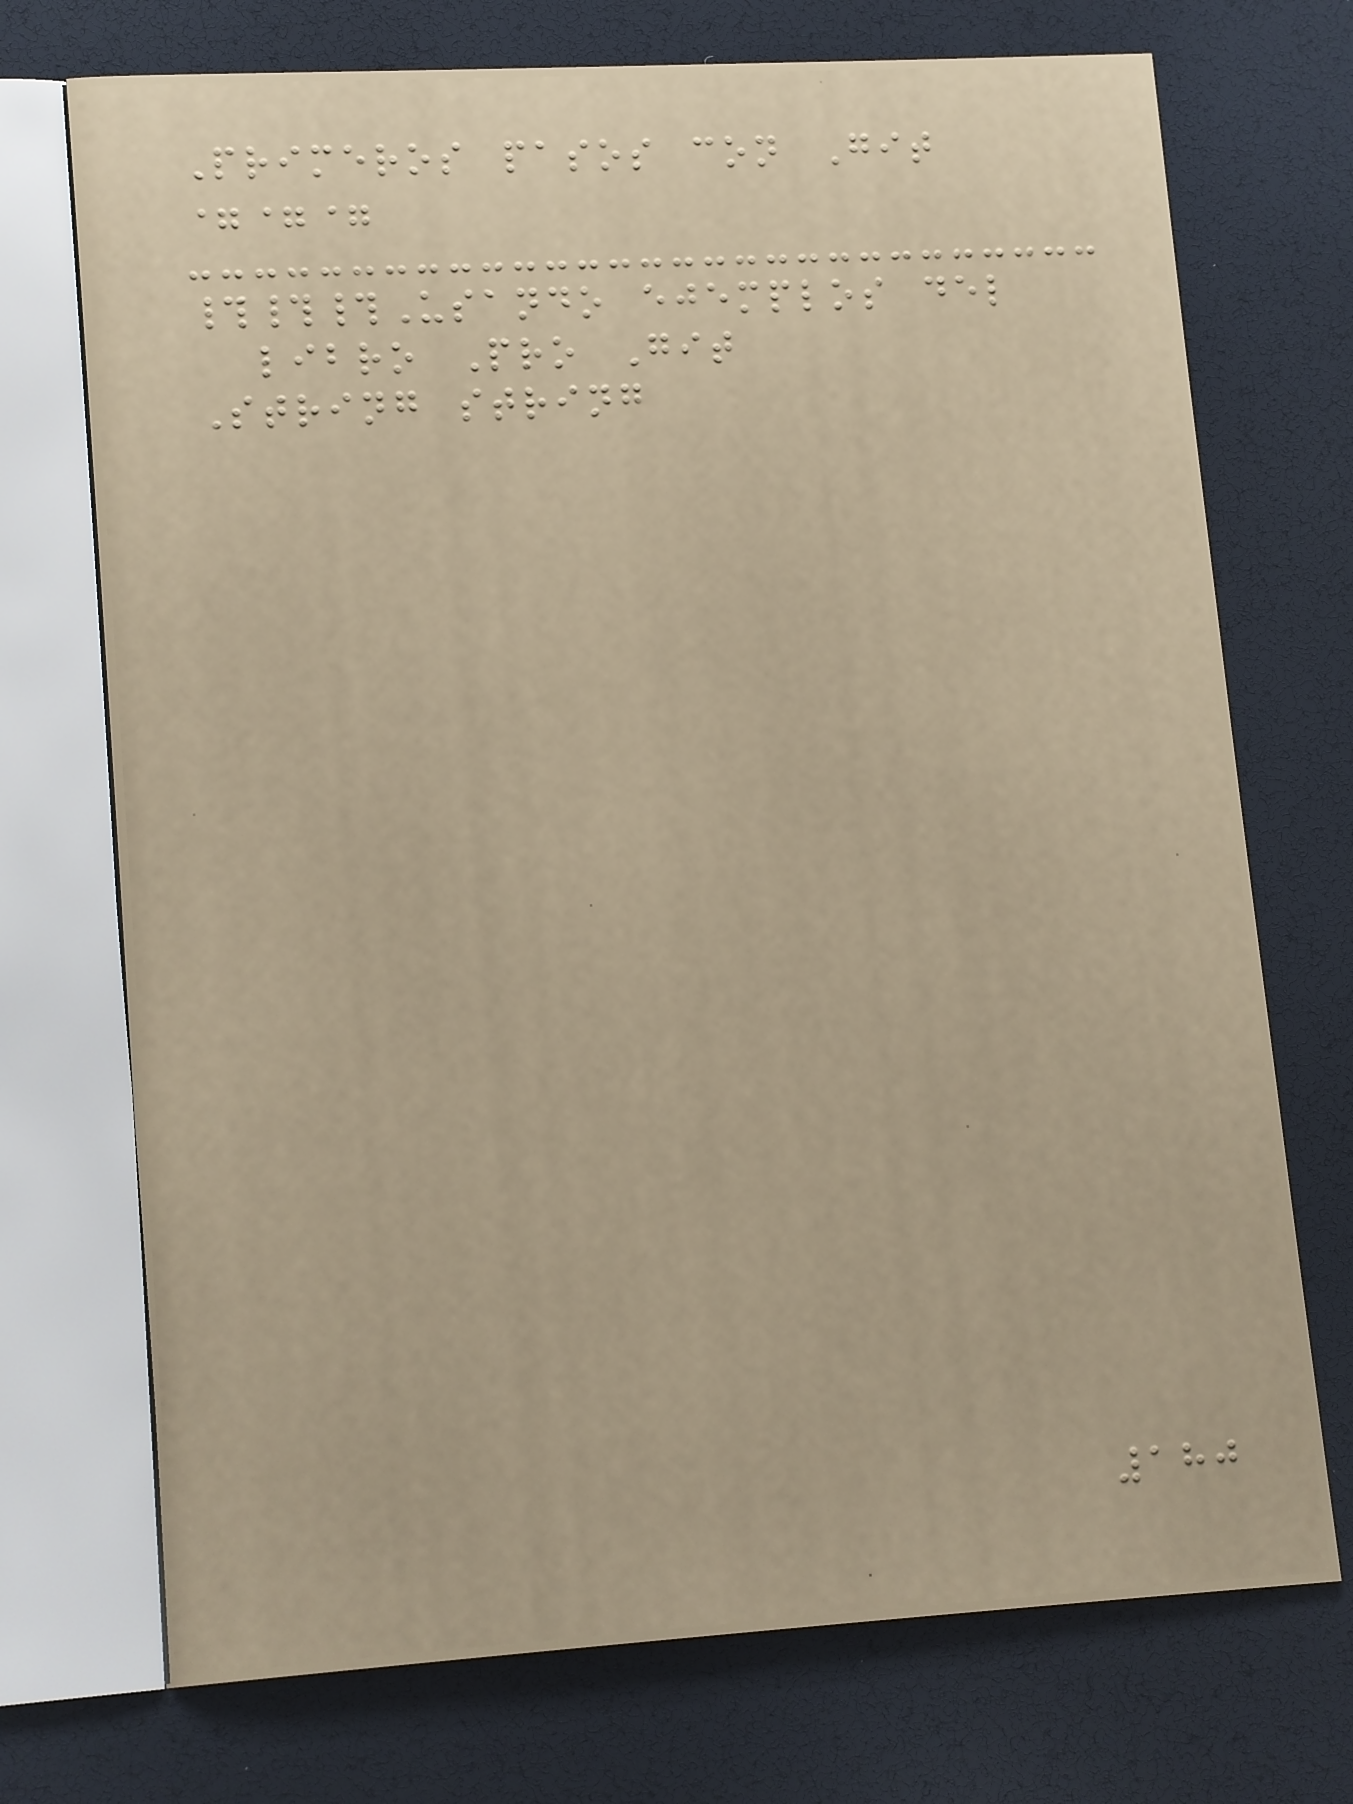Primeros pasos con Git
===
###Usando ejemplos del
libro Pro Git
String string
180
